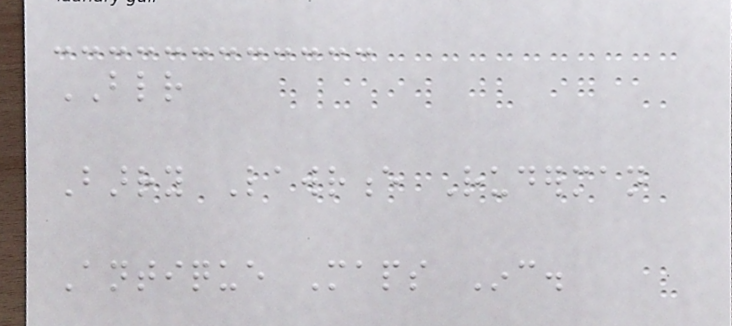BLR
Barry Lawrence Ruderman
Antique Maps Inc.
